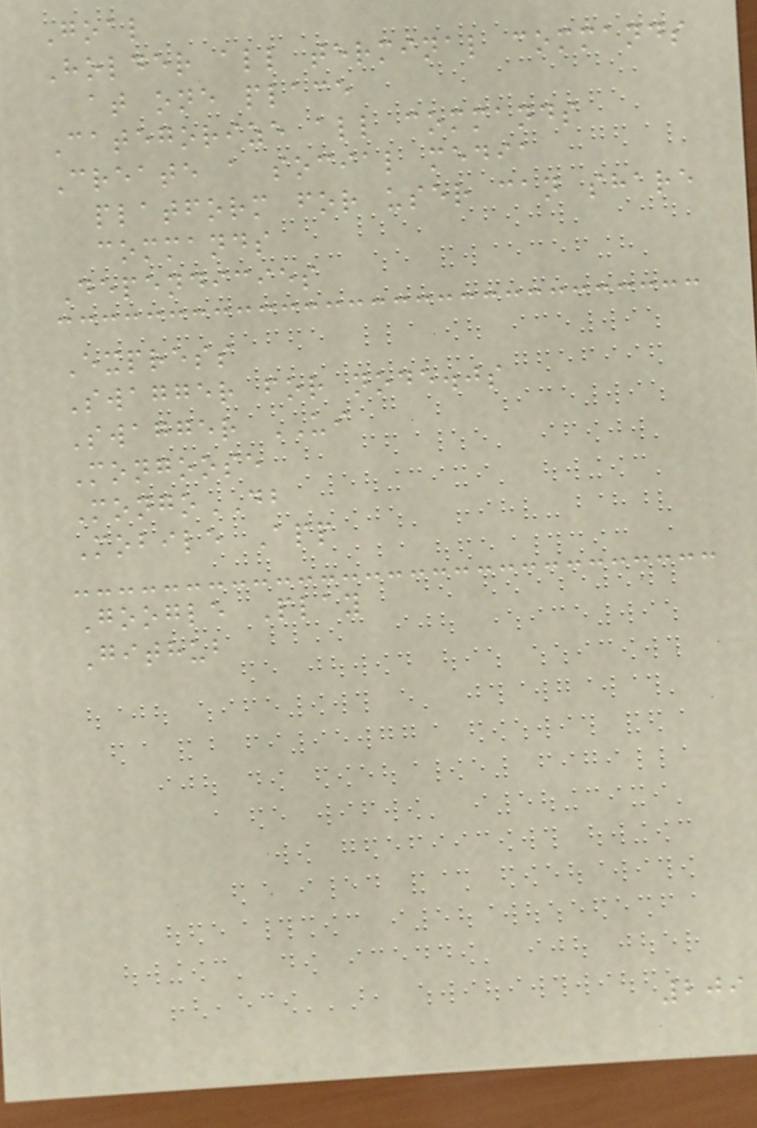Goal
Holder all terminal commands
at one place
Categorize all commands
Create a social media
platform for user can share
commands
Dependicies
Express
Swagger for node.js
Swagger UI
Mongoose
MongoDB
Mobile App
Google Play
Github
209
